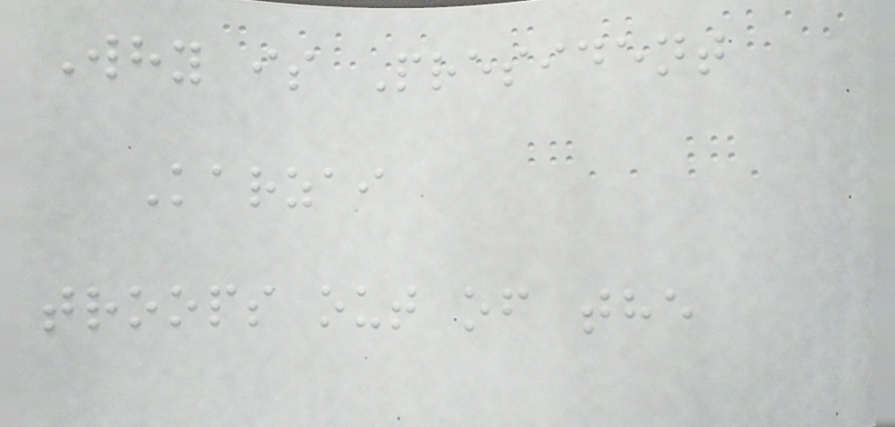Why is President
Karzai
troops out of the
